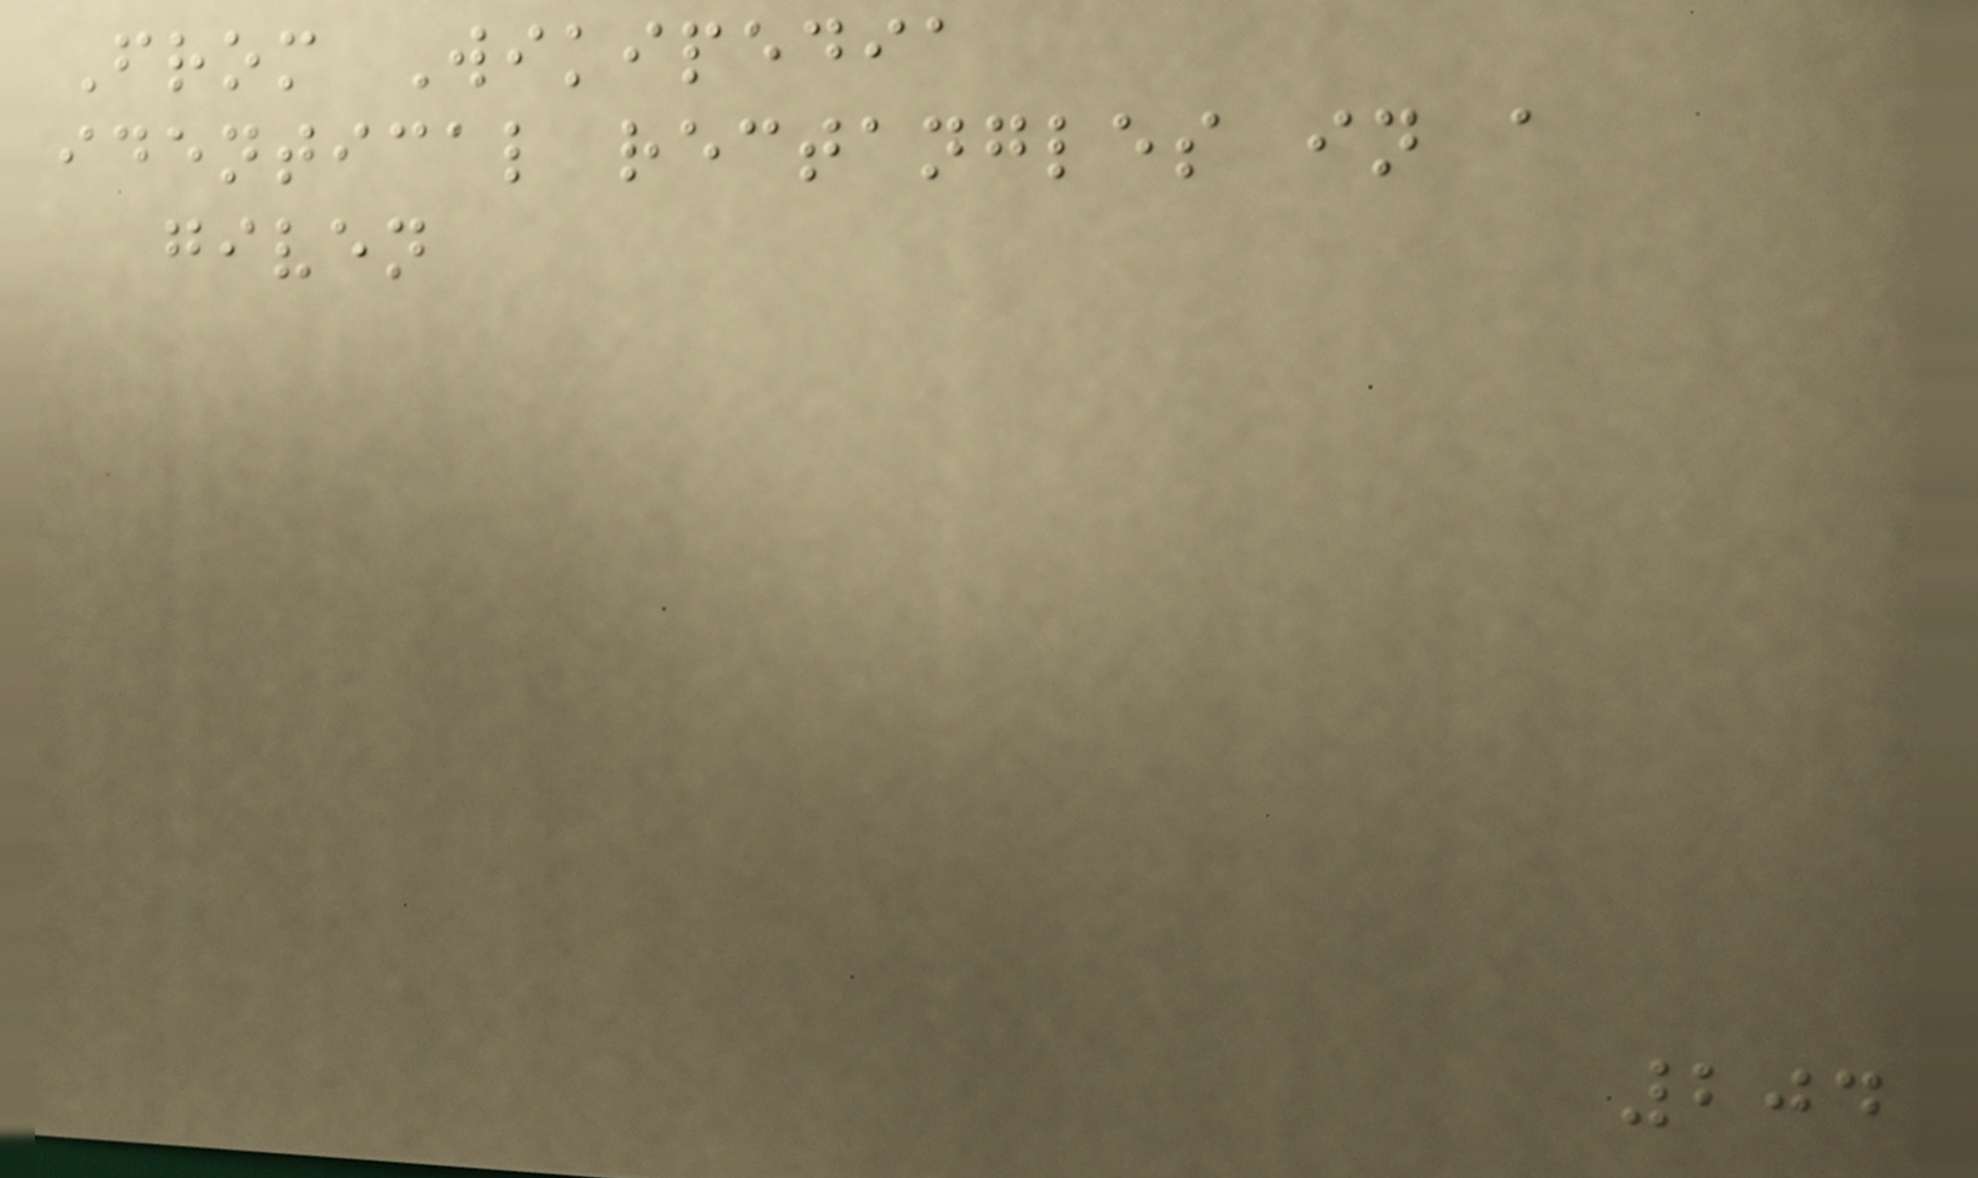From Wikipedia
identical rectangles in a
given
204
